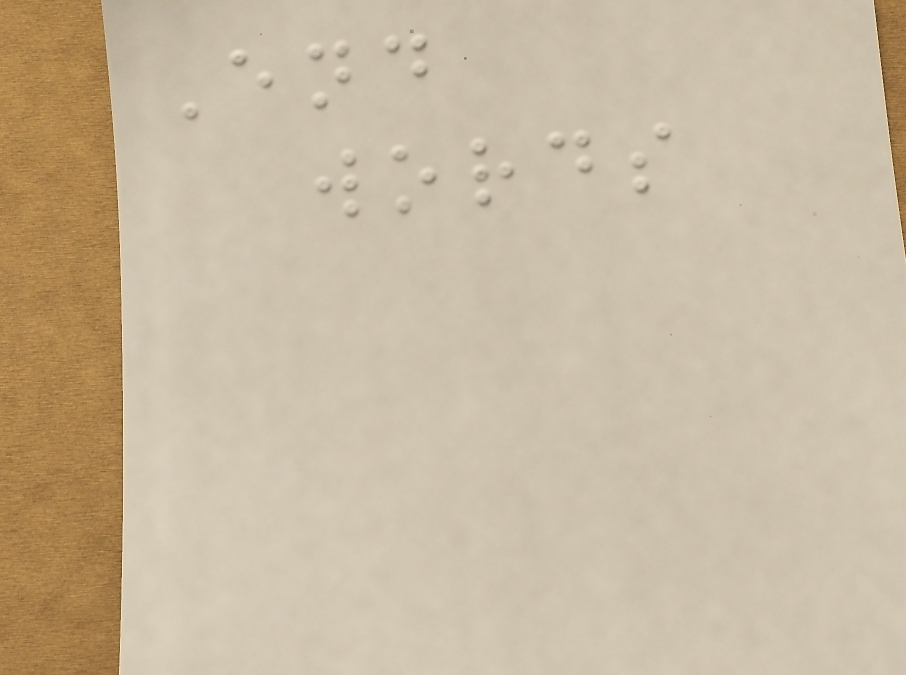End
words
